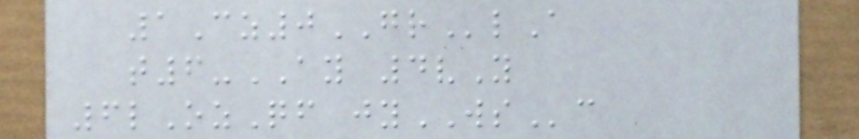1Cz0GRlA
t6-AY 4vY
6lOzQf jyWSc
